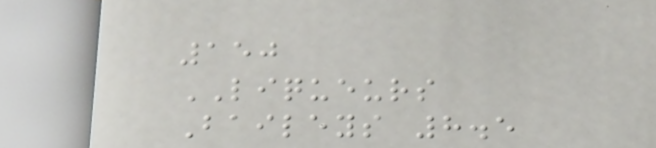150
LIQUEURS
Baileys 8.5
